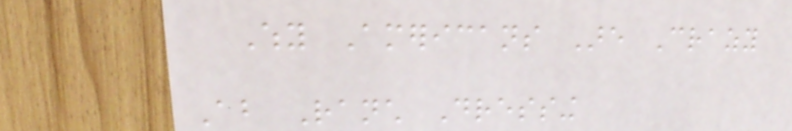Why Americans Are Crazy
About Ranch Dressing
